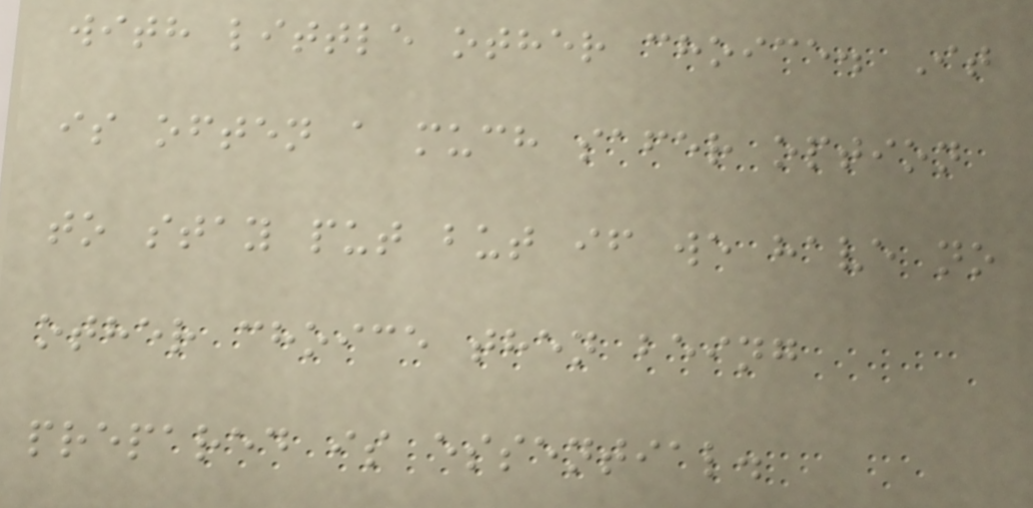with little other choice. It
is often a much safer option
to stay put but if we have no
other choice then being
prepared is essential.
